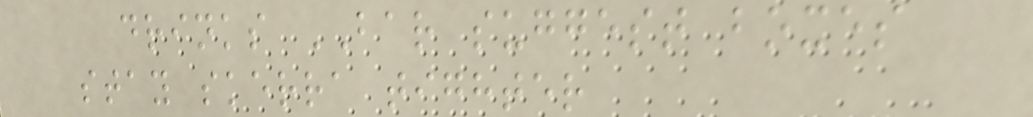drinks BAR suggest boxes
stay skerra tighter
